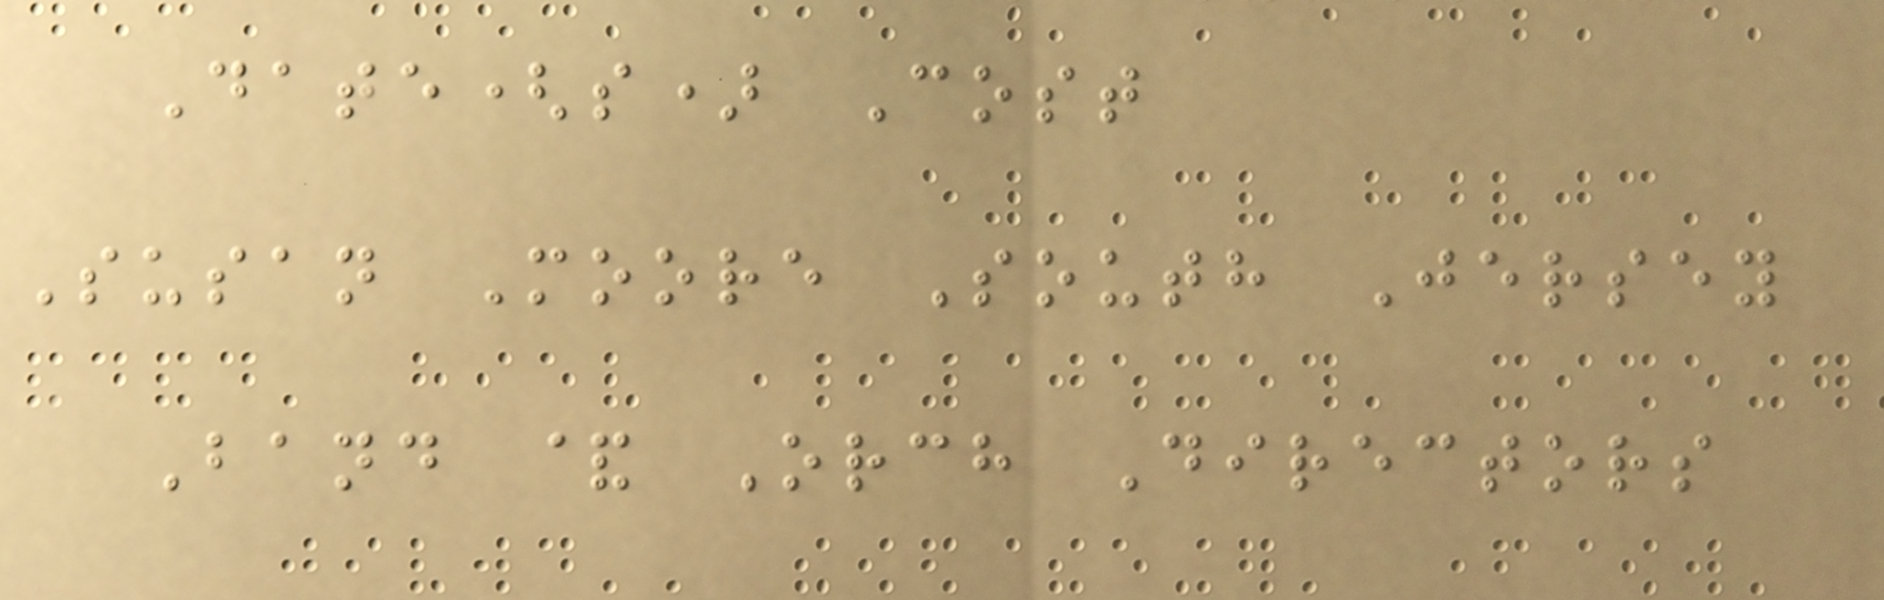Date(s) Cost
Susan Moore South Jersey
Band & Orch Directors
